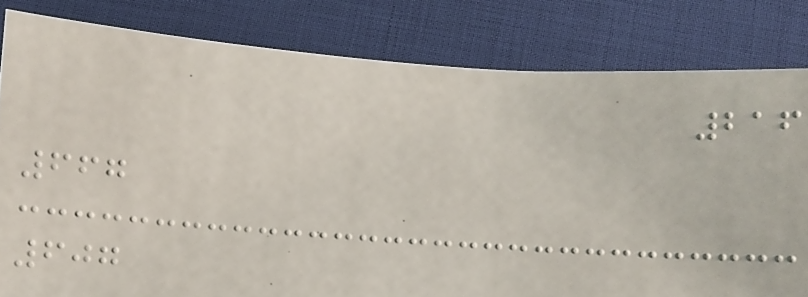216
667
607
